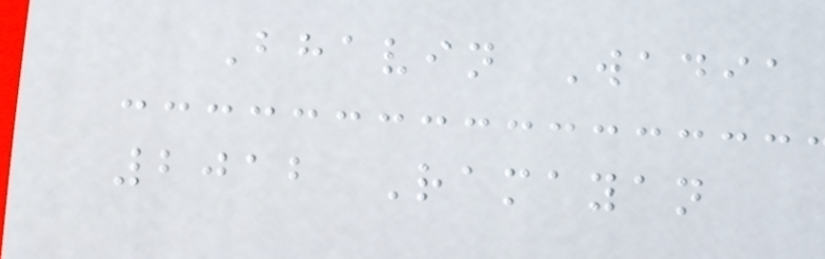Bhavin Wadia
2012 Ramayan
